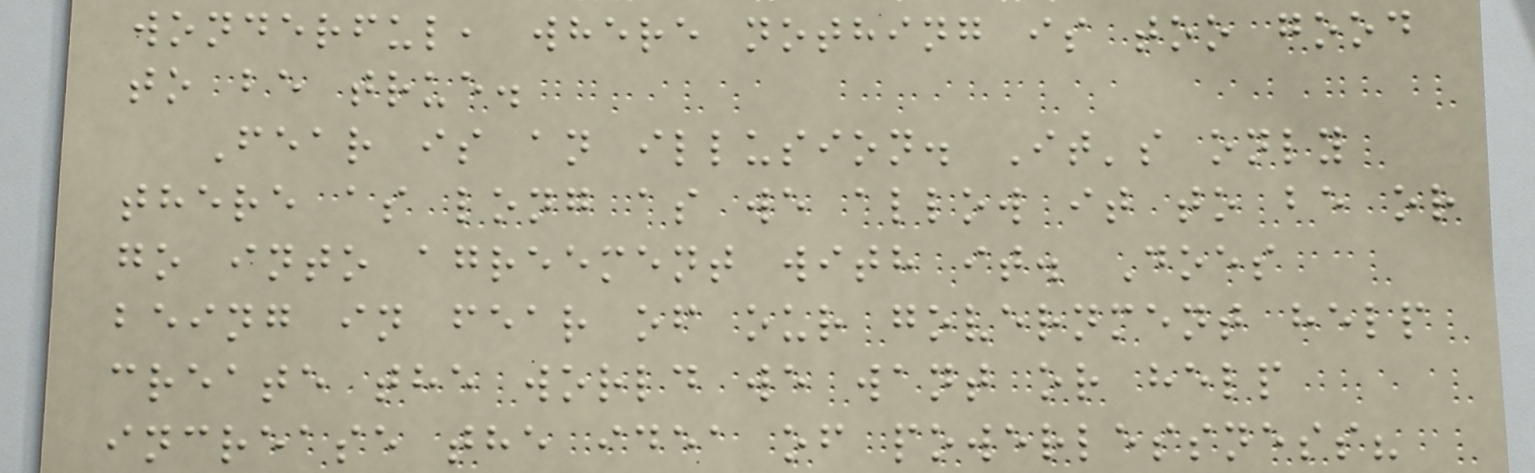wonderful, where nothing is too good
to be true.
Fear is an illusion. It's only
there as long as we allow it to be or
go into agreement with it. Does
being in fear of our government help
create the world we want or help
increase the idea of powerlessness?
